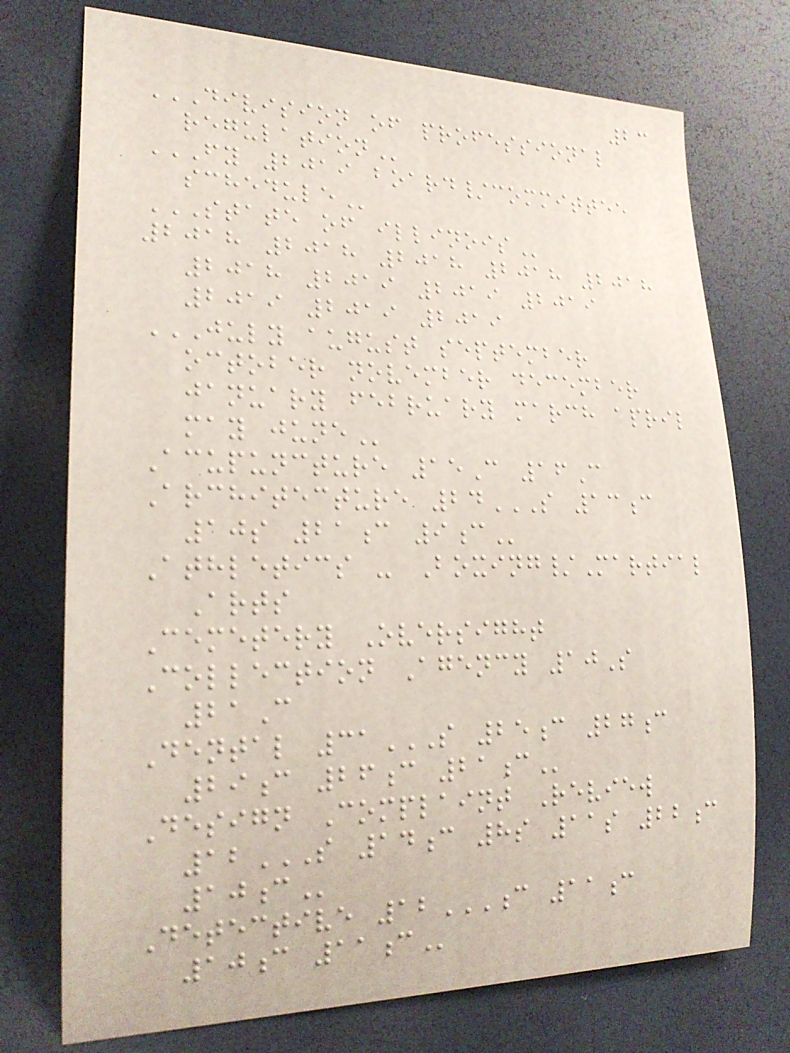23
DIVISION OF PROFESSIONAL
REGULATION
FY 2019 BOARD/COMMITTEE
SCHEDULE
STATE OF ILLINOIS
2018 2018 2018 2018 2018
2018 2019 2019 2019
2019 2019 2019
JULY AUGUST SEPTEMBER
OCTOBER NOVEMBER DECEMBER
JANUARY FEBRUARY MARCH APRIL
MAY JUNE
Acupuncture 15C 16C
Architecture 24S 13C
10S 21C 9C
Athletics - Boxing/Martial
Arts
Cemetery Oversight
Collection Agency 10S
21C
Dental 31S 25C 27C
29C 26C 21C
Design Complaint Review
12S 14C 8S 11S 22C
10C
Detective 12C 11C
10C 11C
